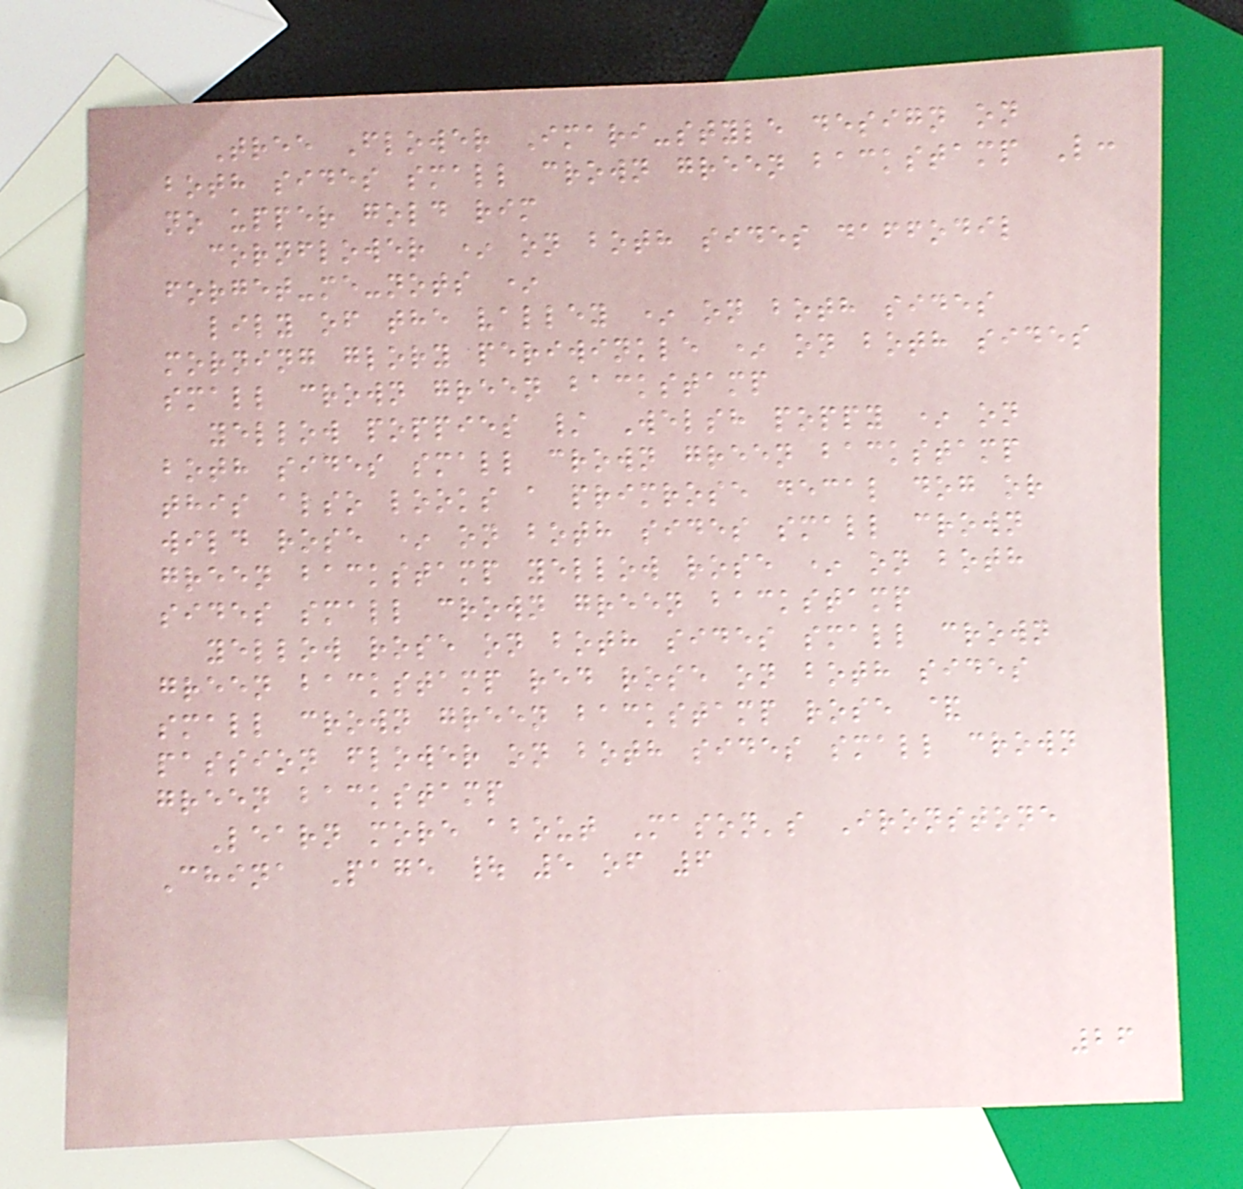Tree Flower Imari-style design on
both sides small crown green backstamp L:
no upper gold rim
cornflower * on both sides daffodil
forget-me-nots *
lily of the valley * on both sides
morning glory periwinkle * on both sides
small crown green backstamp
yellow poppies / Welsh poppy * on
both sides small crown green backstamp
this also looks a primrose decal dog or
wild rose * on both sides small crown
green backstamp yellow rose * on both
sides small crown green backstamp
yellow rose on both sides small crown
green backstamp red rose on both sides
small crown green backstamp rose &
passion flower on both sides small crown
green backstamp
Learn more about Mason's Ironstone
China Page | 5 of 6
26
